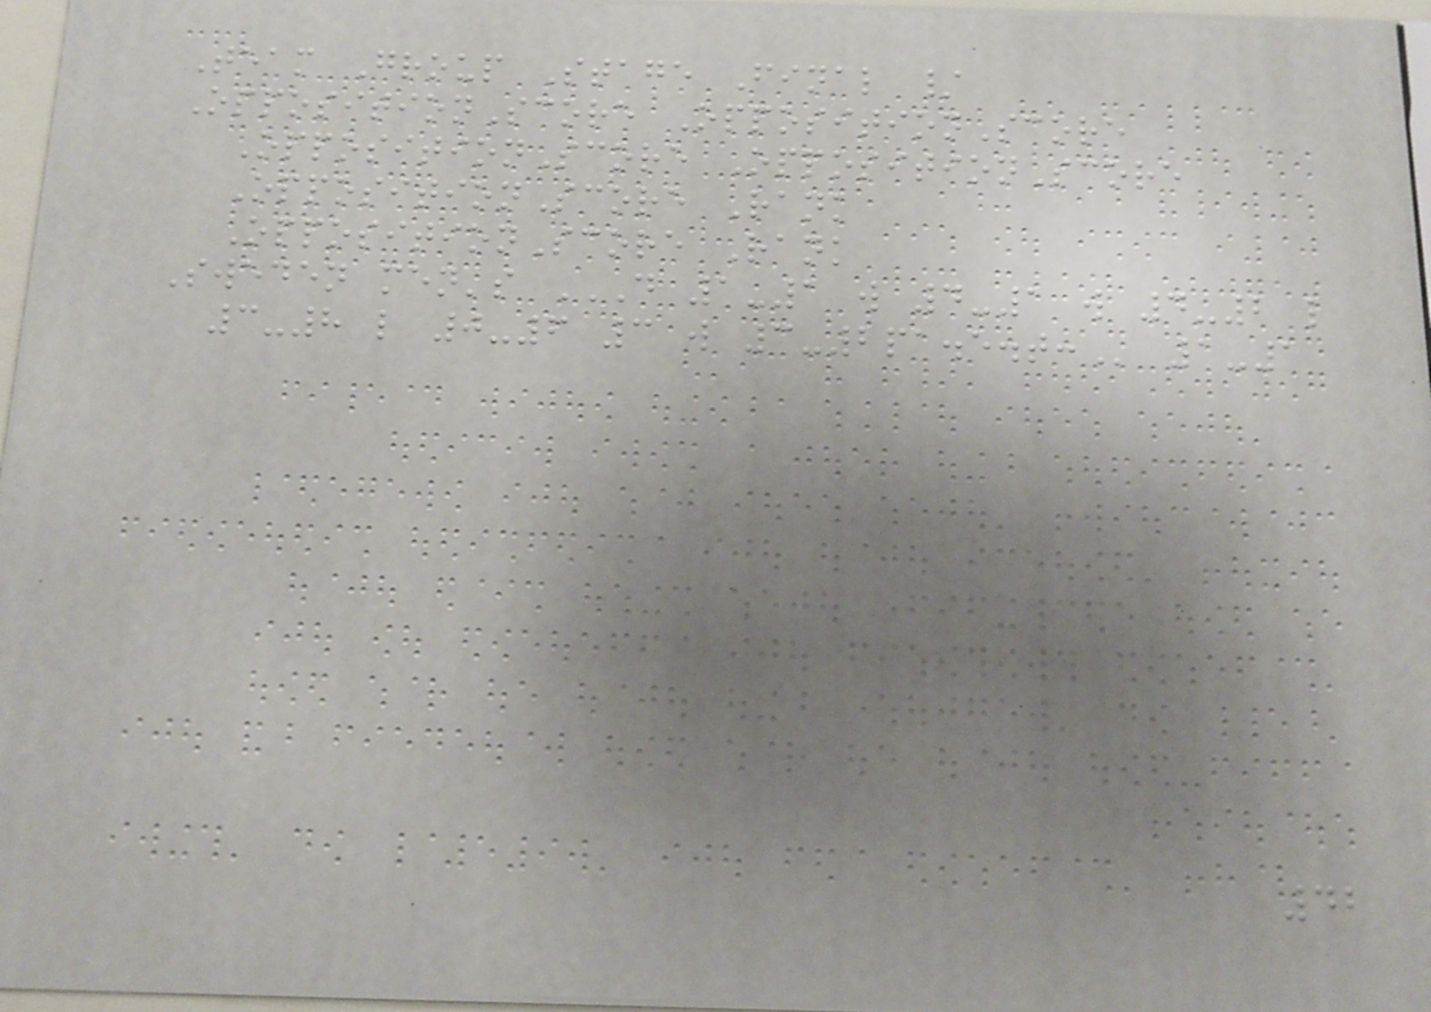Team Group Stage Final /
OppositionScore OppositionScore
OppositionScore OppositionScore
OppositionScore Rank
OppositionScore Rank
Sweden men's D 1-1 W 4-1 W 4-2 L
3-8 L 0-6 3 W 3-2PA.E.T: 1-1
42
